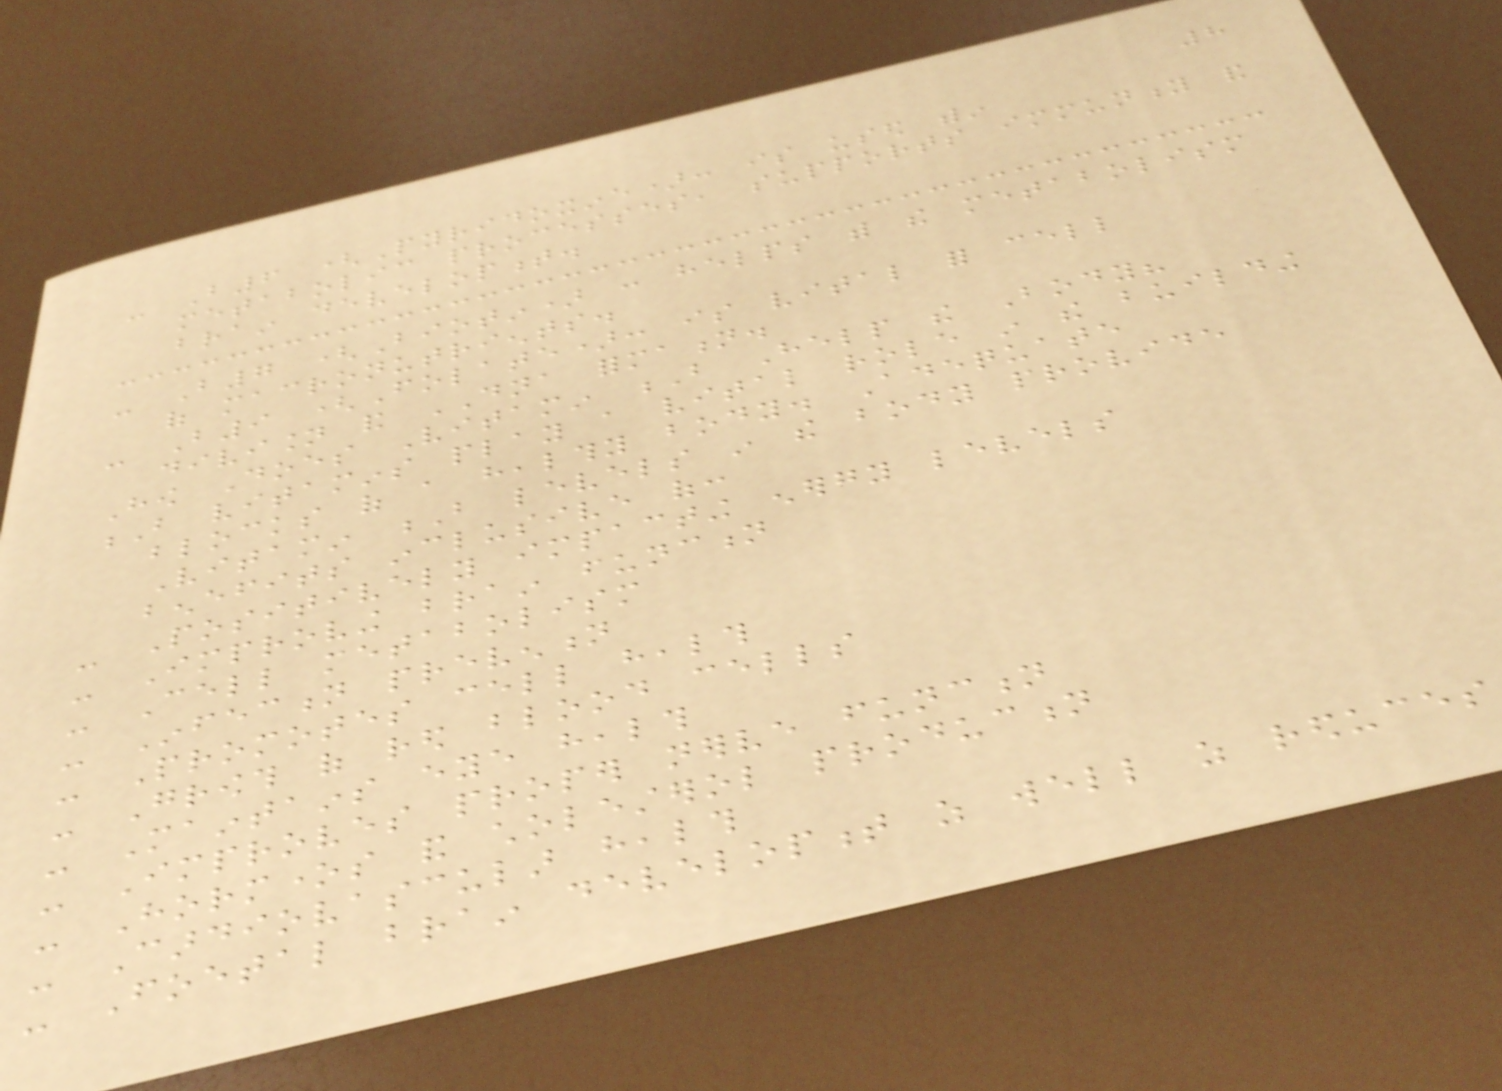8
- B6 (Pyridoxine): is used within
metabolic processes, supports immunity and
brain development.
- B7 (Biotin) : helps with the metabolism
of macronutrients.
- B9 (Folate): is vital for cell
division and DNA formation.
How Does Vitamin B Help the Body?
B vitamins play a vital role in the building
blocks of a healthy body. Adequate
Vitamin B levels in the body provide
benefits inclusive of:
- Positively impacting energy levels
- Improving brain function
- Cell metabolism
- Infection prevention
- Promotes cell health
- Growth of red blood cells
- Maintains eye health
- Improves proper nerve function
- Hormones and cholesterol production
- Cardiovascular health
- Foetal brain development as well as reduces
